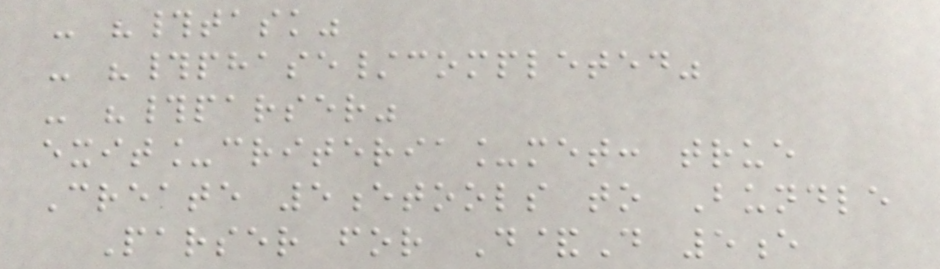- "#task"
- "#phase/completed"
- "#parser"
exit_criteria_met: true
Create 5etools to Bundle
Parser for D&D 5e
